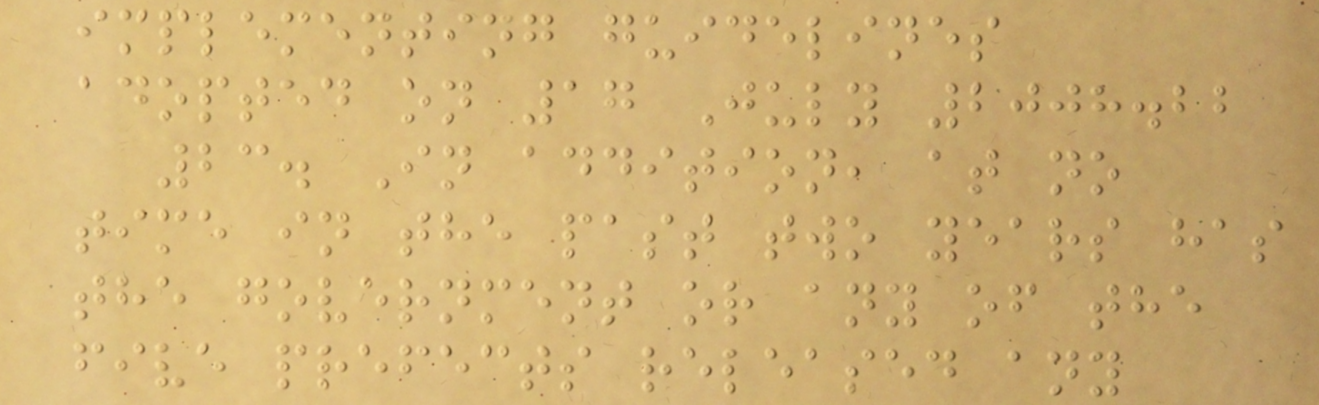implementing guidelines
adopted on 17 July 2008.22
23. In addition, at no
time in the past two years has
the government or any of the
five prefects released any
